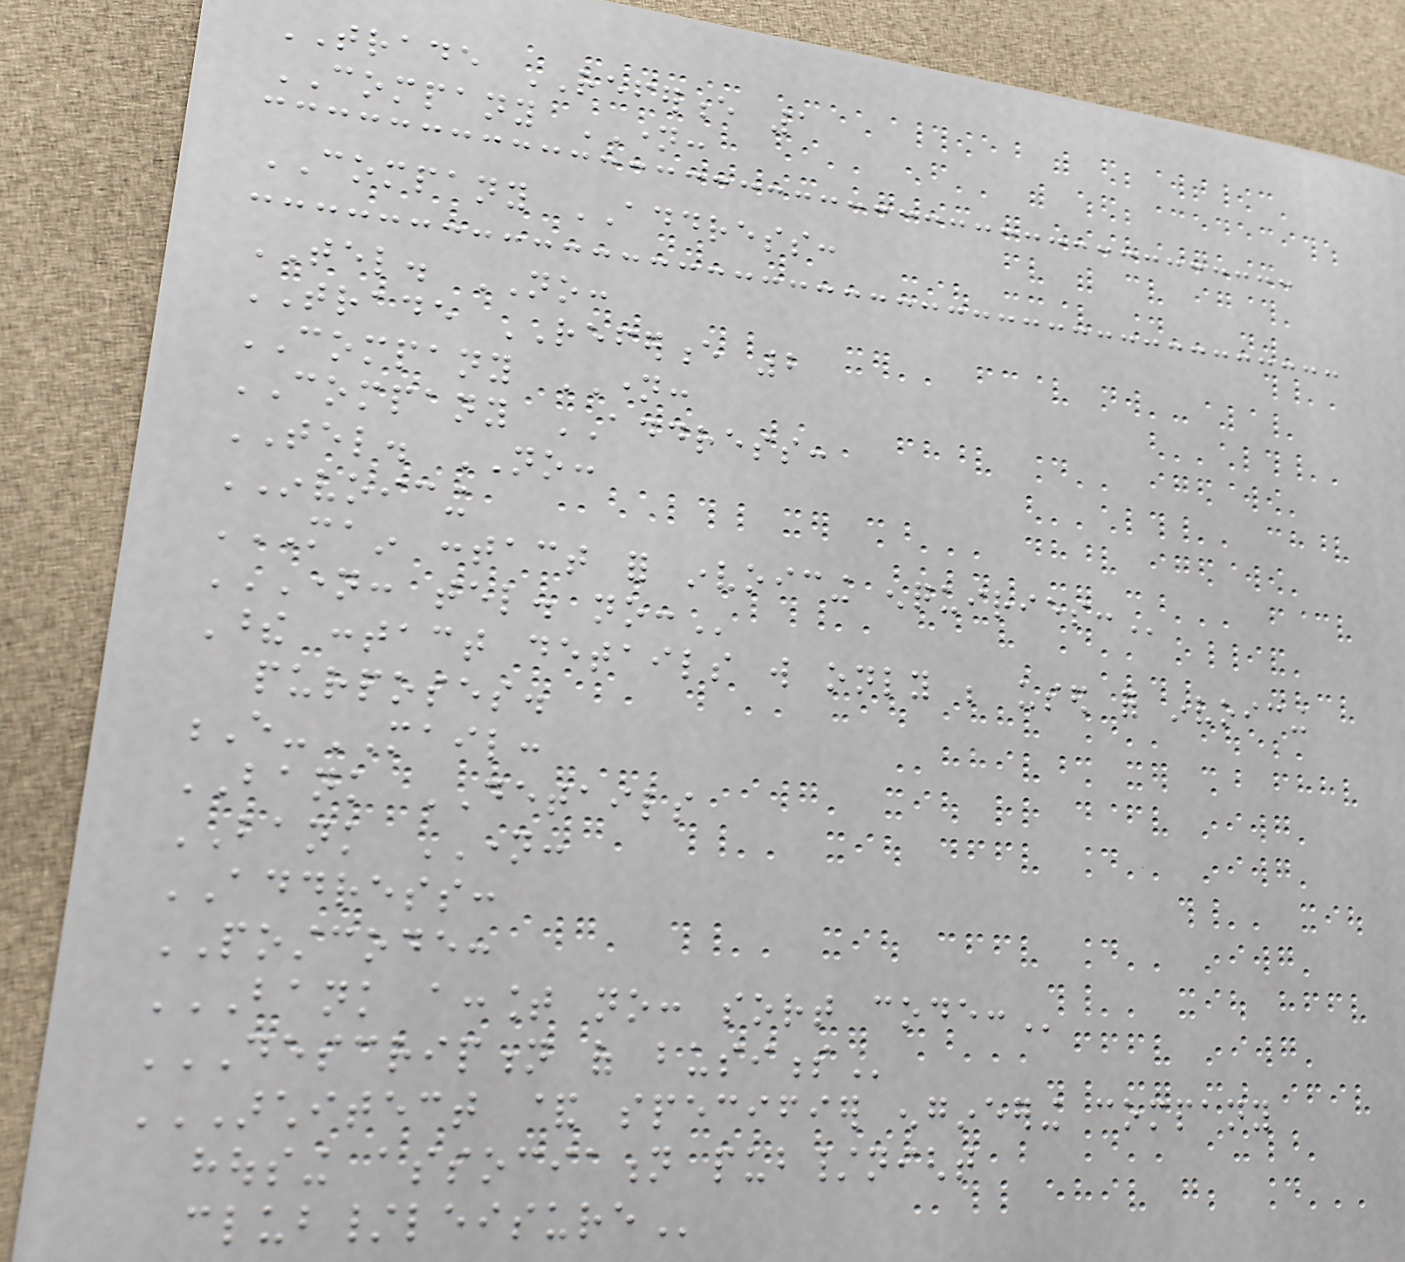TRADE REFERENCE 1
COMPANY NAME:
COMPANY ADDRESS:
TEL. NO:
TRADE REFERENCE 2
COMPANY NAME:
COMPANY ADDRESS:
TEL. NO:
INVOICING
MAIN CONTACT FOR INVOICING ENQUIRIES:
NAME: TEL. NO:
These contact details will only be used for invoicing
purposes.
E-MAIL:
BANK DETAILS
BANK NAME:
ADDRESS:
POSTCODE:
BANK ACCOUNT NO: SORT CODE:
DESCRIPTION OF BUSINESS
ARCHITECT & SPECIFIER ENGINEERING COMPANY
HOUSING ASSOCIATION PUB/NIGHT
CLUB/LEISURE
